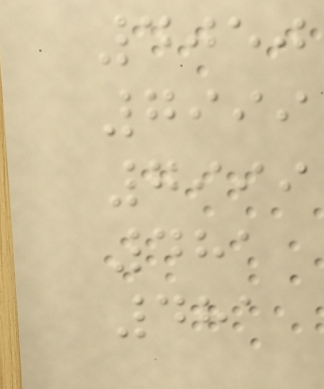4050
7999
7999
481
481
